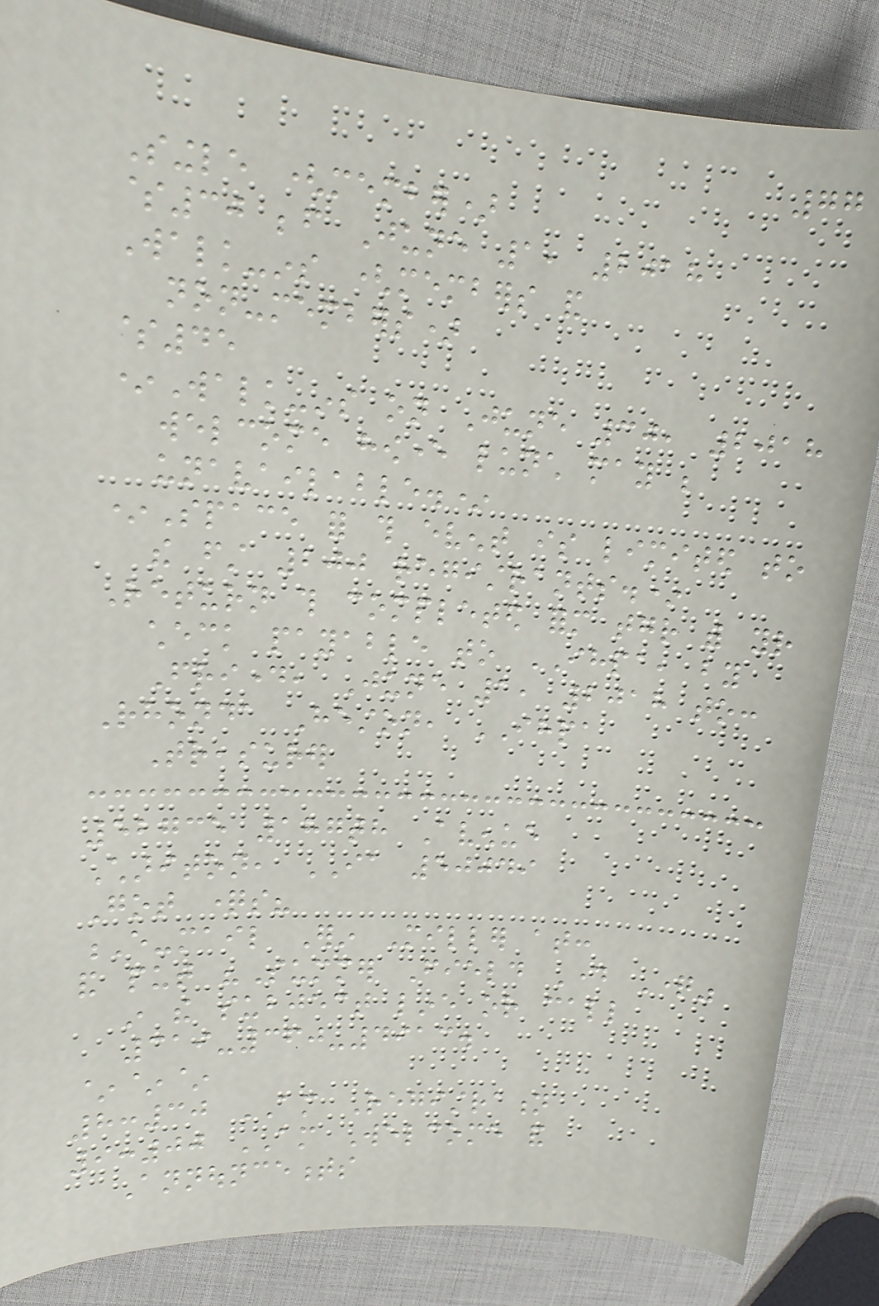77
Single (member)
$30 before June 1, 2018
Walk-ins (members and
non-members)
$45
*Walk-ins on June 30, 2018
welcome however lunch may be
unavailable.*
*Space for this event is limited to
the first 200 registrants.*
Return this completed form together with your
check payable to IHPA, by
Friday, June 1, 2018 to:
Rhonda Heston, IHPA
Treasurer
52735 187th Avenue
Chariton, IA 50049
Got questions?
E-mail Erin Miller at:
and put "Summer Field Day Question"
in the subject line or call
319-360-4913.
~~~
8:30 AM Registration
9:00 AM Welcome and
Announcements
